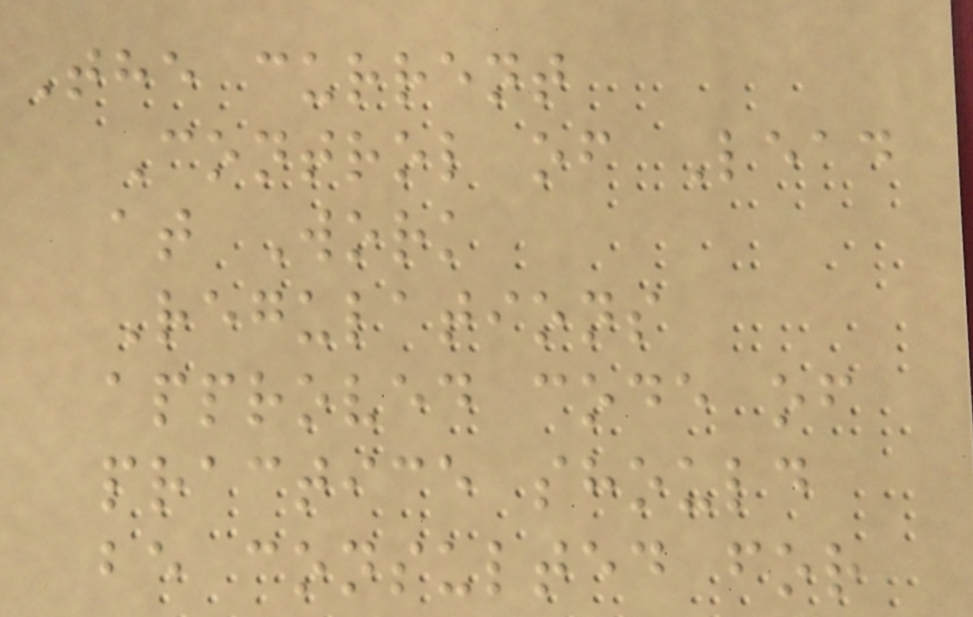The current
Control of Lead
at Work
Regulations
approved code of
practice should
be consulted for
